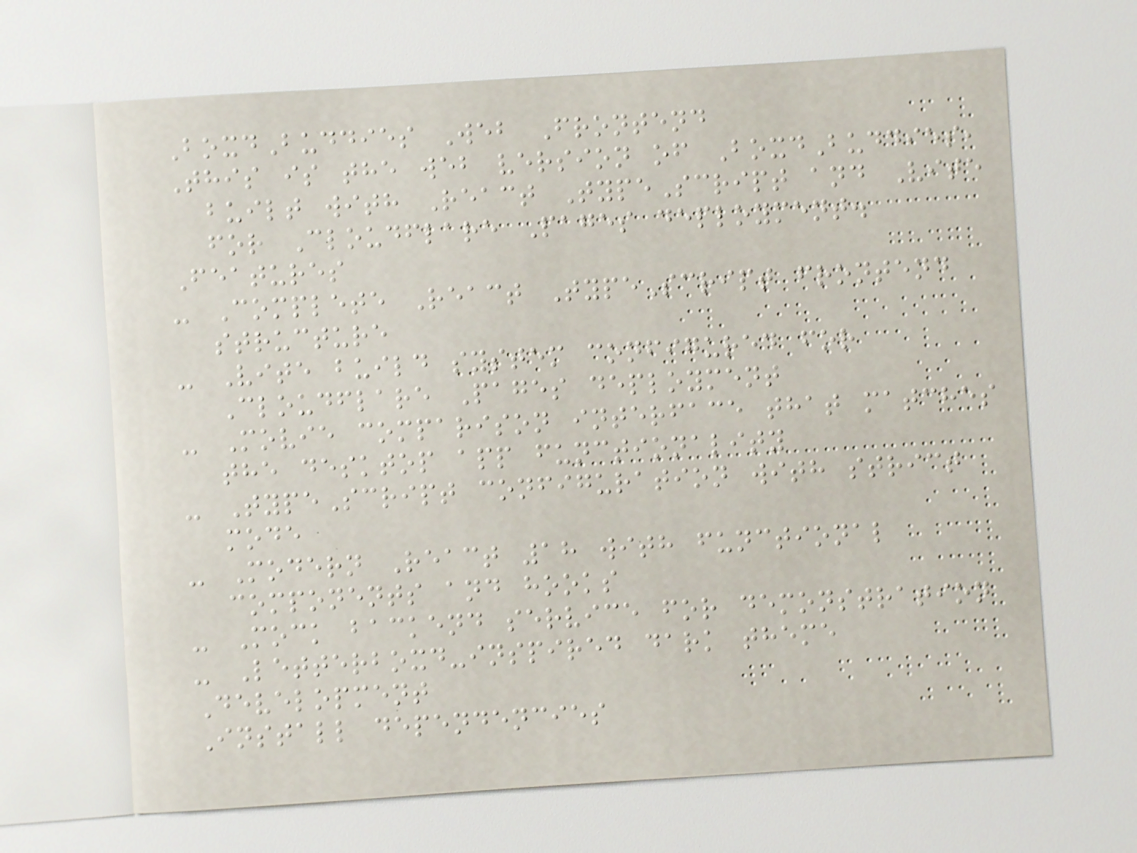BoxdBuddies Web Frontend
This is the web version of BoxdBuddies,
built with React TypeScript and Vite
for Cloudflare Pages deployment.
Features
- Complete React TypeScript frontend
structure
- Vite build system configured for
Cloudflare Pages deployment
- Movie comparison interface that matches
the desktop app functionality
- TypeScript configuration with strict
mode
- Modern React 18 with functional
components and hooks
- Mock backend service for demonstration
- Letterboxd-inspired dark theme
Development
Install dependencies
